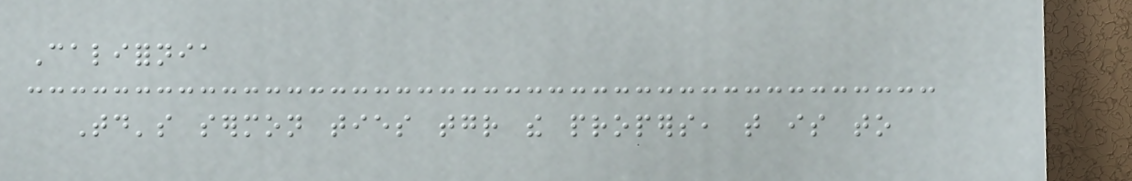California
Today's sermon ties together the propers, that is to
